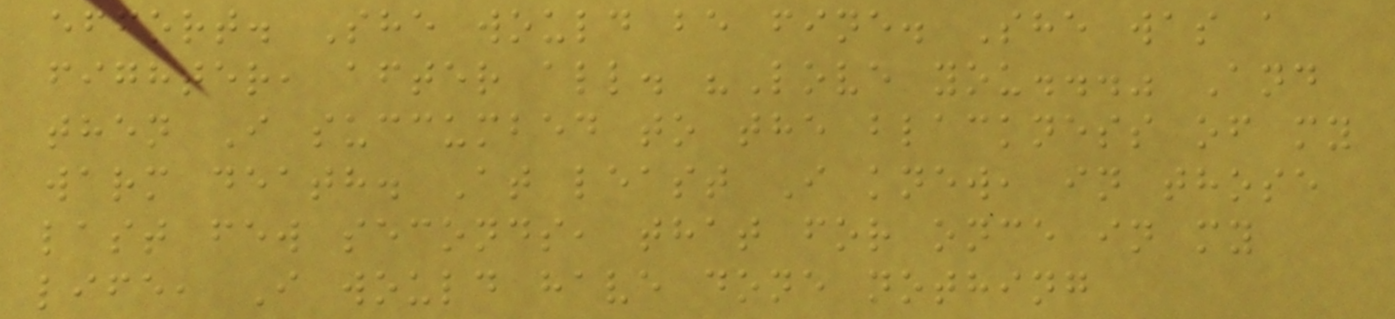effort. She would be fine. She was a
fighter, after all. "Love you..." And
then I succumbed to the blackness of my
warm death. At least I knew, in those
last few seconds, that for once in my
life, I would have done nothing
